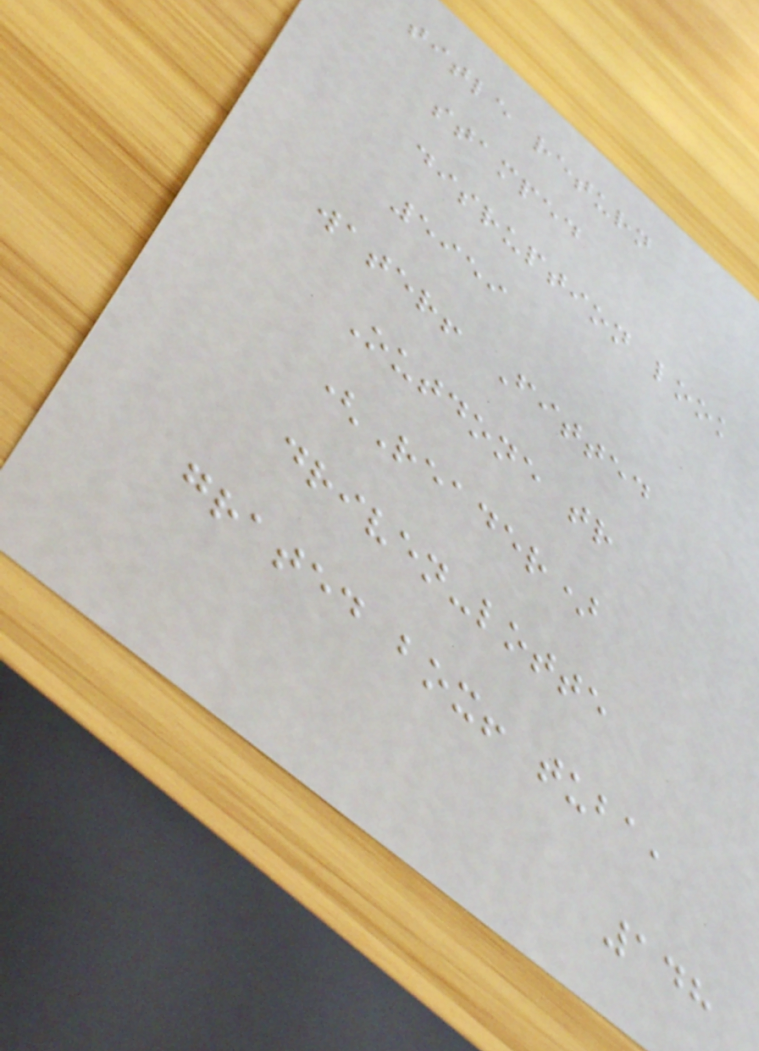title return
stamped
disruption look
5959
water! Fitted
Outdone tr
(Reader)
driven-lotte
grated box! tuba,
148
